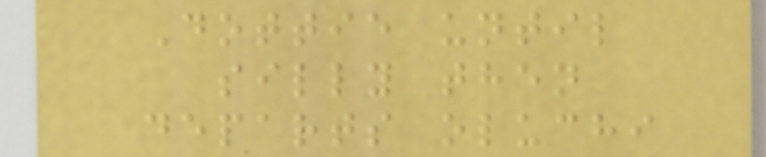Dottie until
silly then
departs oluchi
